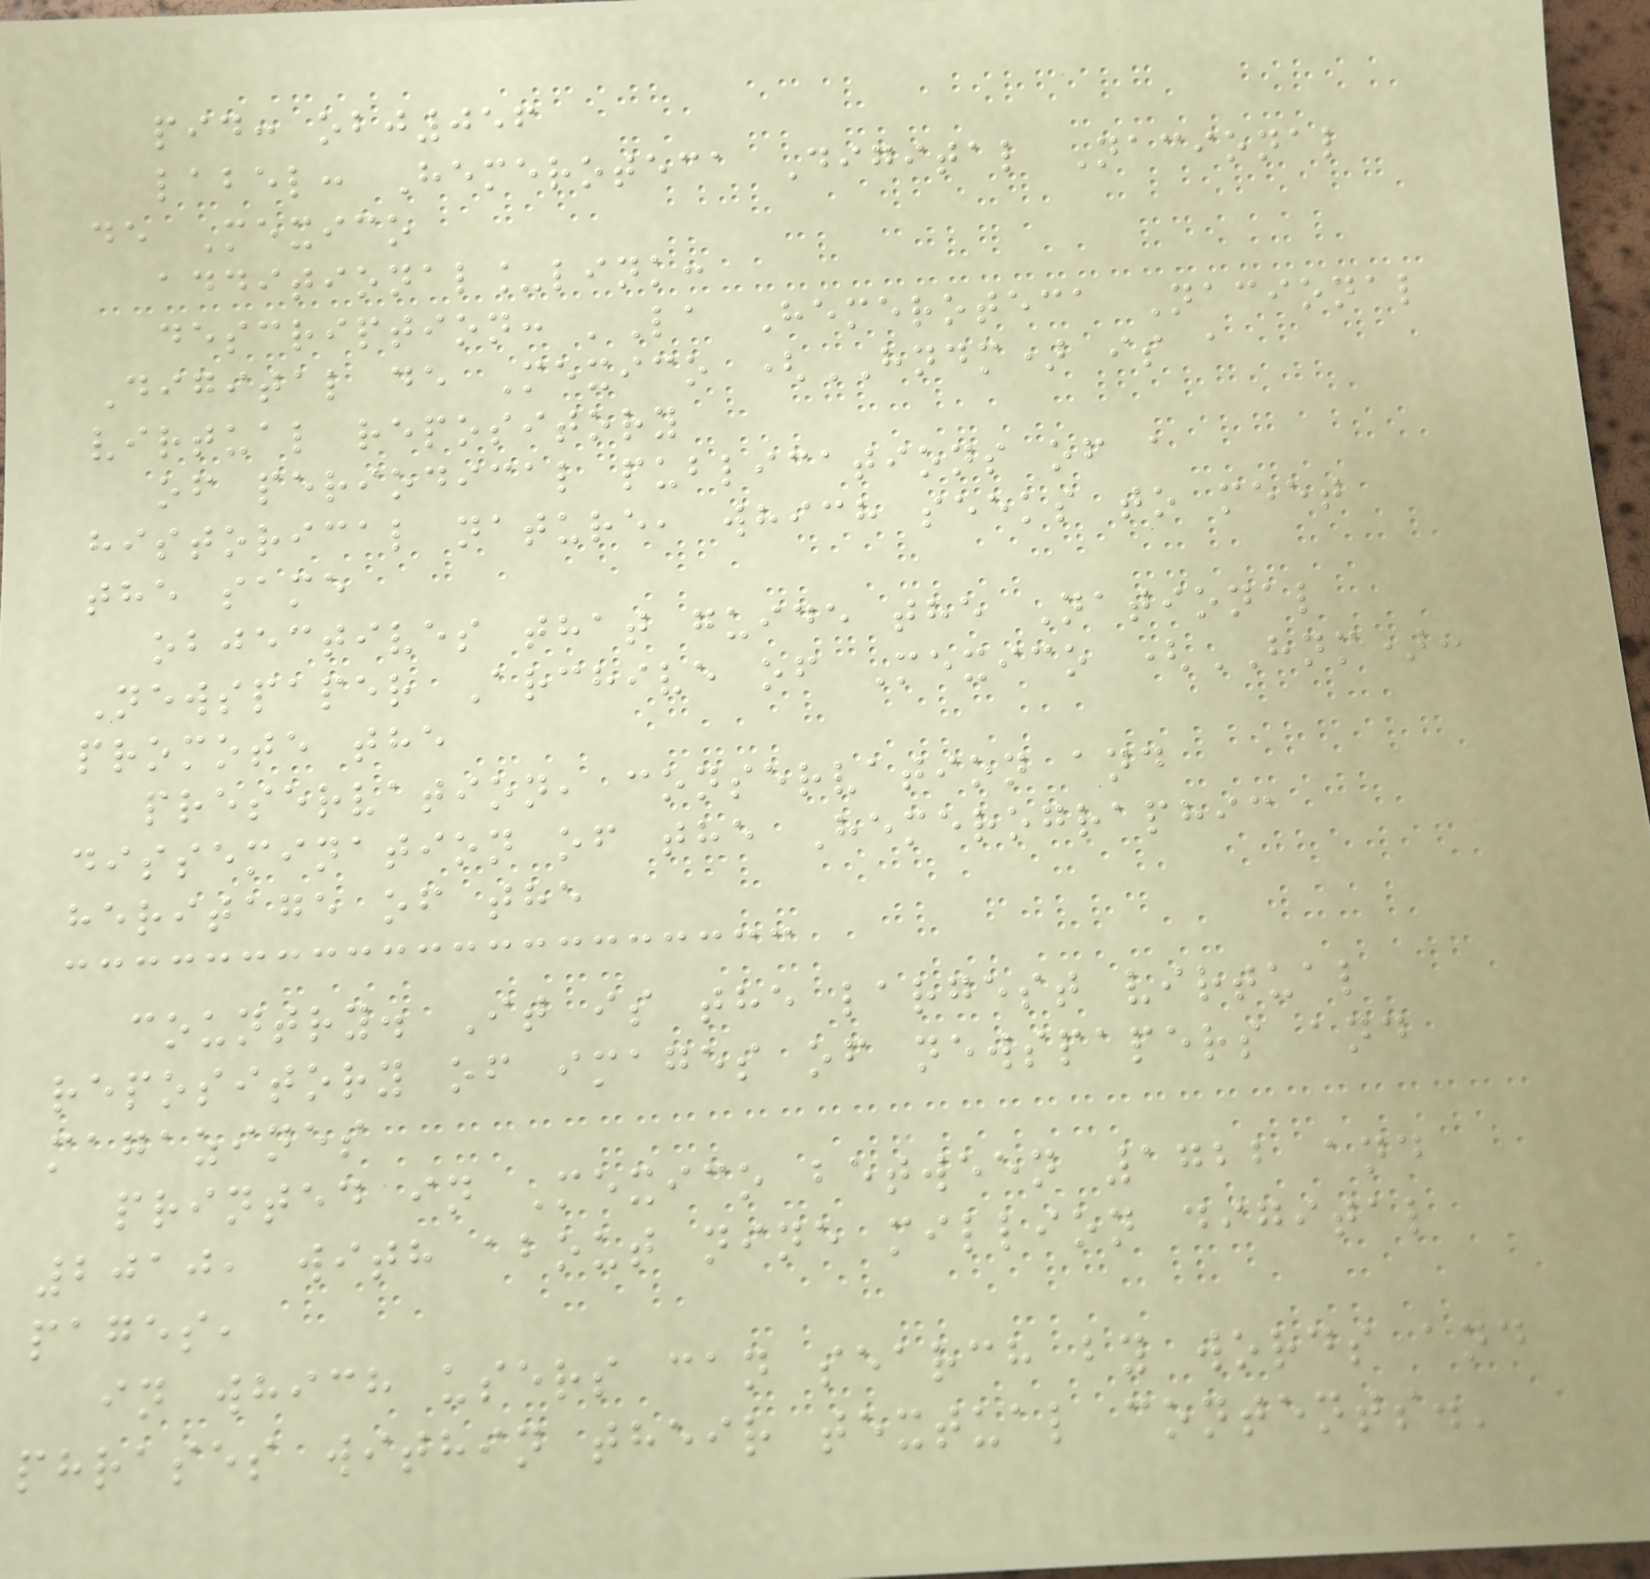pid: obj056
label: Hemeroteca Digital Nacional
de Mexico
additional_link:
description: 'La Hemeroteca Nacional
Digital de Mexico (HNDM) is a
virtual repository
of periodical publications of a
historical nature, which seeks to meet
the same
objectives that guide the National
Newspaper Archive of Mexico (HNM):
promote the
preservation, conservation and
dissemination of the Hemerographic
heritage of the
country. It is the largest virtual
repository of images of newspapers and
magazines
printed in Mexico between 1722 and
2010, with about nine million digital
pages,
in which users can search by words and
phrases within their textual contents.'
